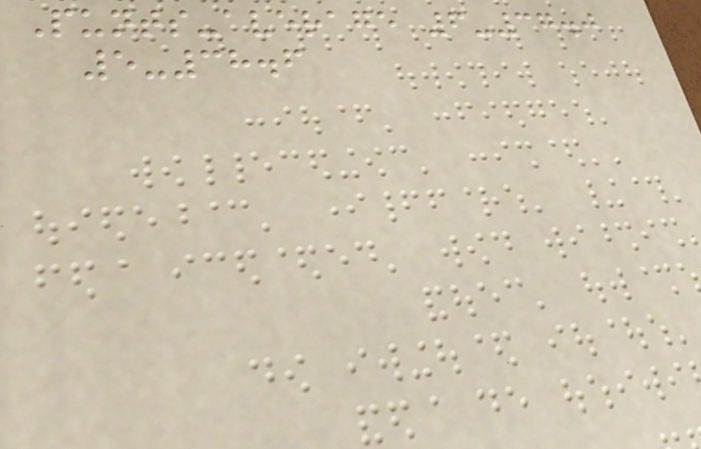Punts-average 6-37.0
5-38.6
